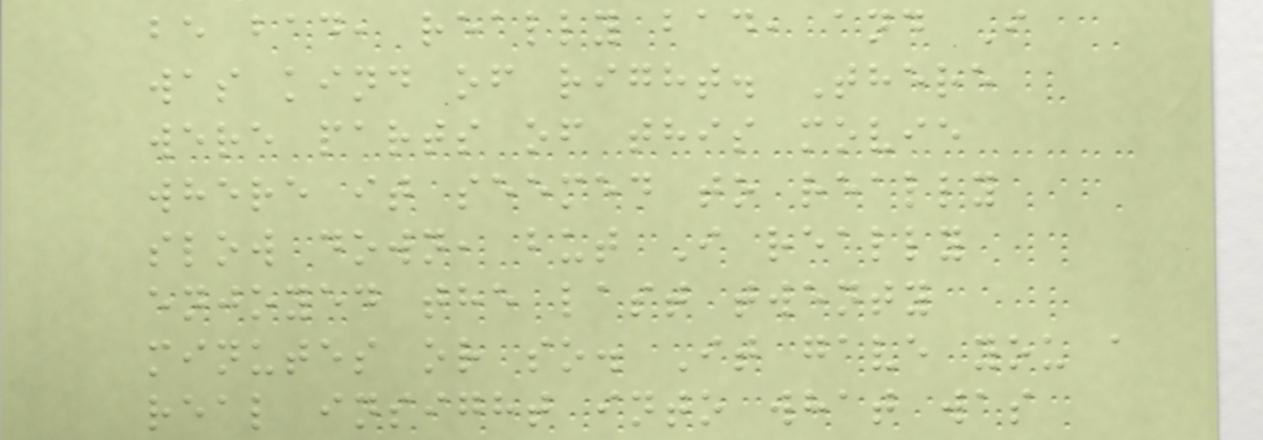be bad, really bad, and I
was kind of right. There
were parts of this movie
where it seemed to really
slow down, but I really
enjoyed the last twenty
minutes or so. It gave you a
real insight into what was
